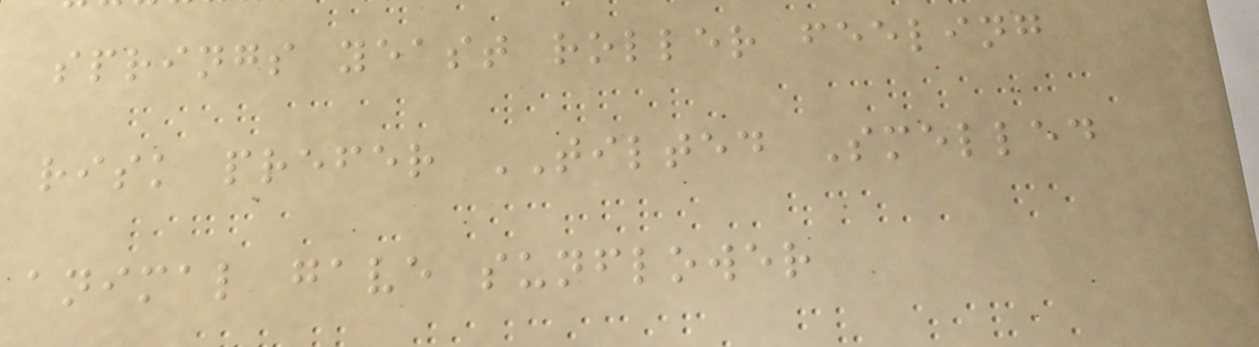springs yeast roller feeling
risk prefer TILTED Smelled
animal gave sunflower
